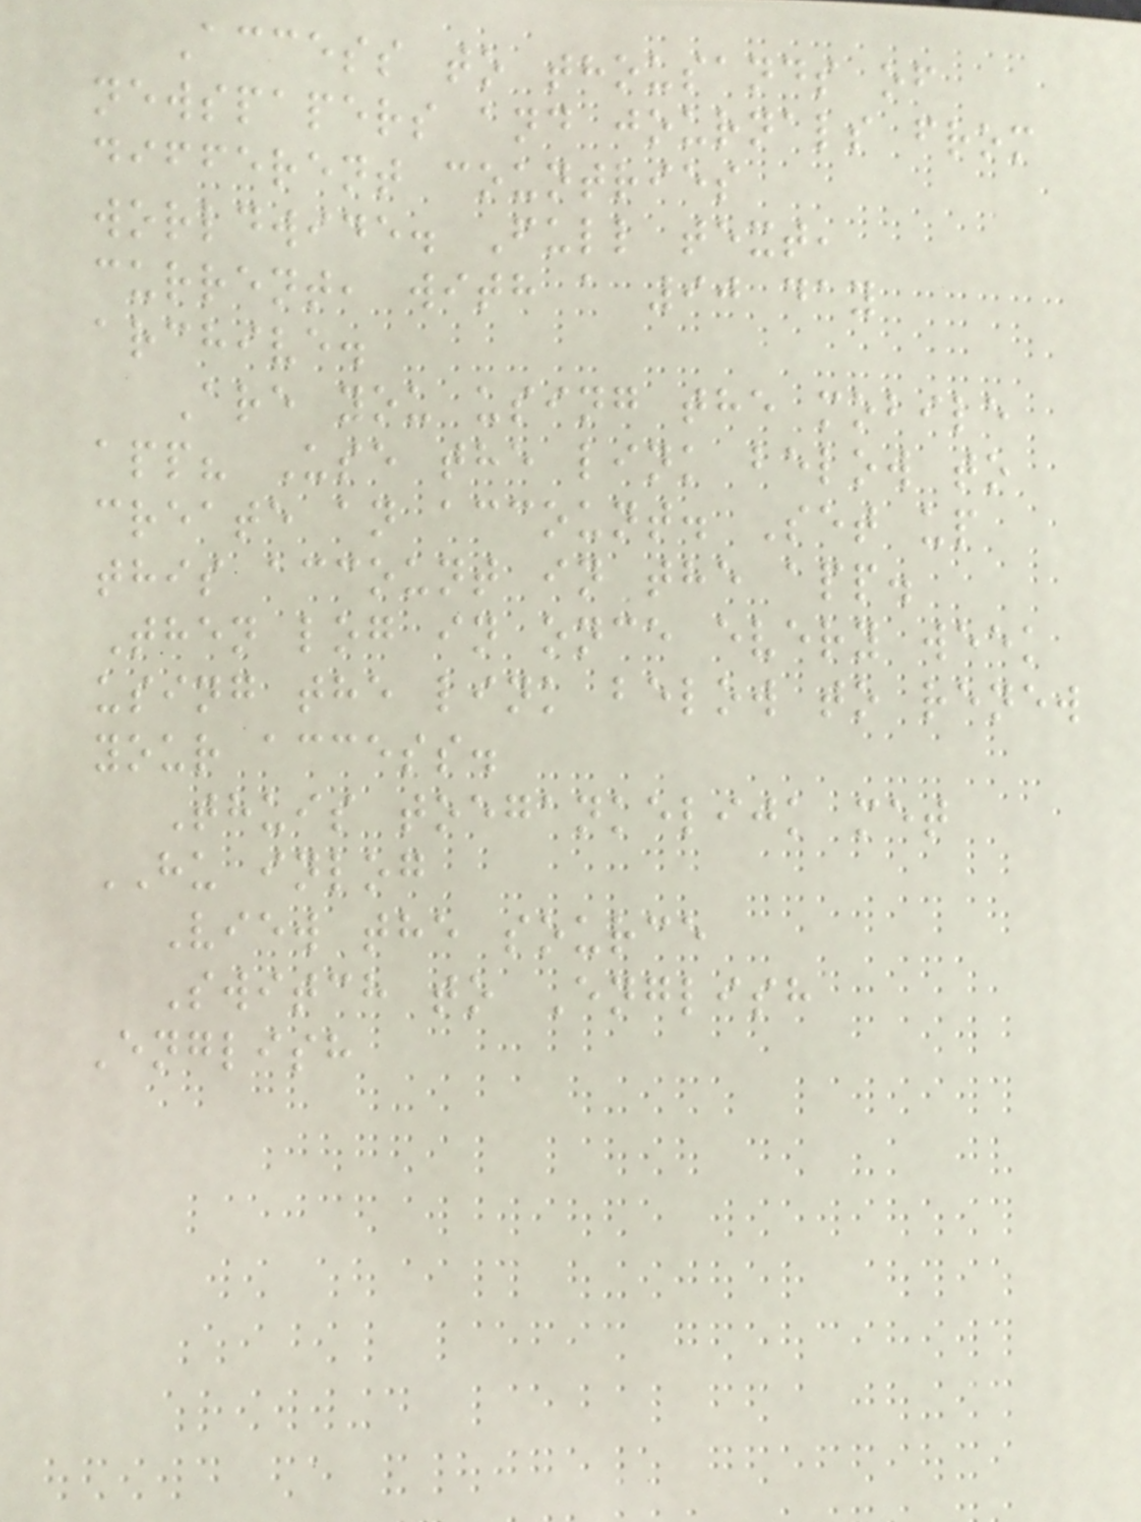Access to thousands of
newspapers and journals from
different countries
worldwide. Full text,
current, with a 90 day
archive.
Are you using the mobile
app? Use the link below to
create an account. Set up
this account in the app.
Then log in once every week
using the link below to renew
your access.
Thuis toegankelijk met
HU inlog
View the source
Switch to English
English
